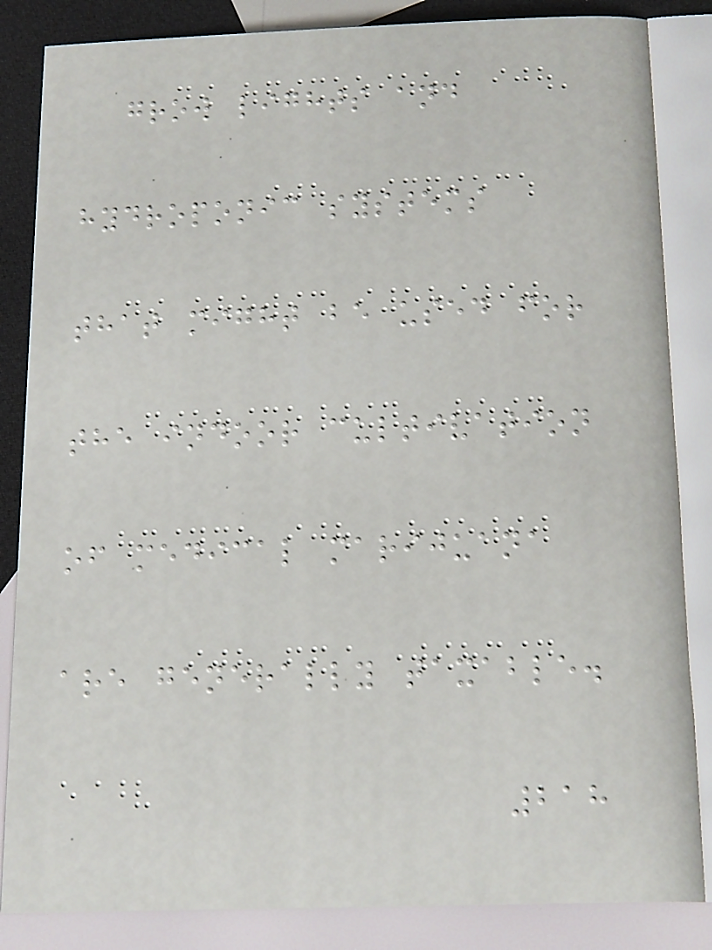grow lights and
hydroponic systems
that might be used for
the indoor cultivation
of medical marijuana
are generally taxable.
218
